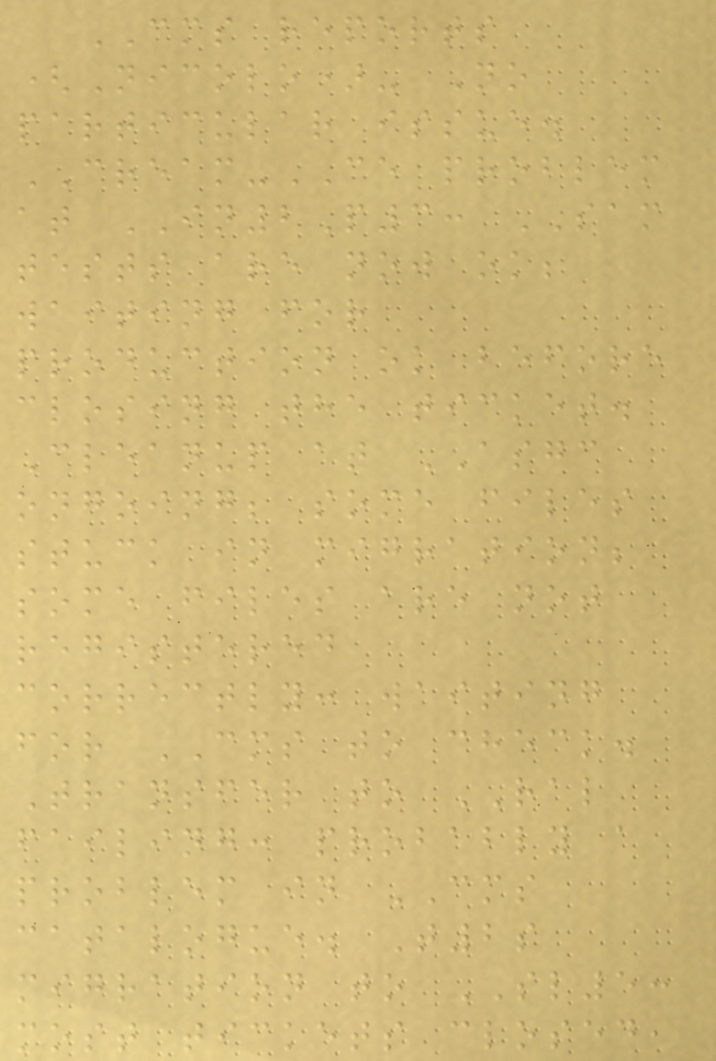CMS reports
(Nicolo)- No
particular issue.
CREAM-CE problem
at IN2P3: SAM
tests are now ok;
waiting for
production ok before
closing the ticket.
Cleanup at ASGC
ongoing; some files
stuck in migration;
some files are not
registered
correctly: waiting
for CMS to check.
Transfer to RAL
failing: probably a
problem in CMS
catalogue. T2s
migration to SL5:
most tickets closed,
